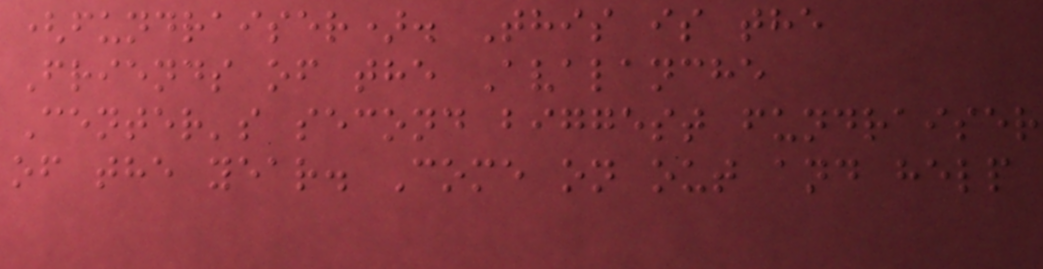(fundraiser). This is the
Friends of the Avalanche
Center's second biggest fundraiser
of the year. Come on out and help
